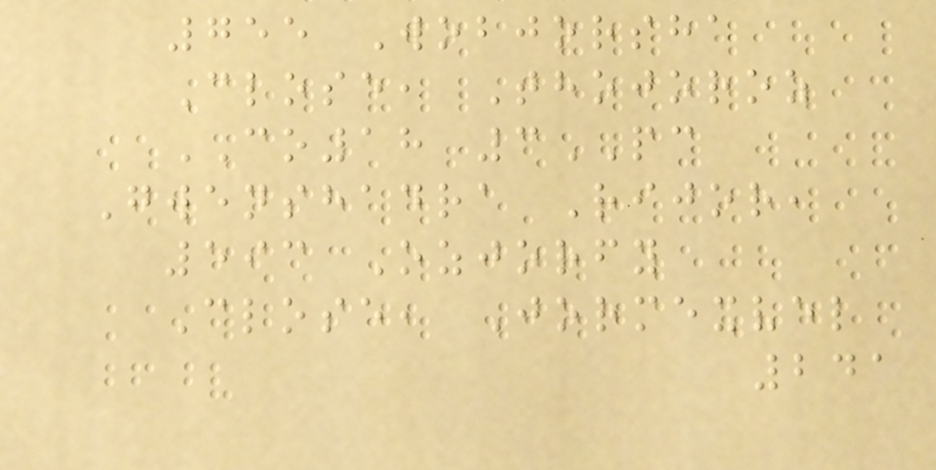755 Wobjorsha
Close, Thojoroz
CO18 3PC
Gwenshadra Rijor,
593 Ozjorfy
Close, Jormexvel
241
